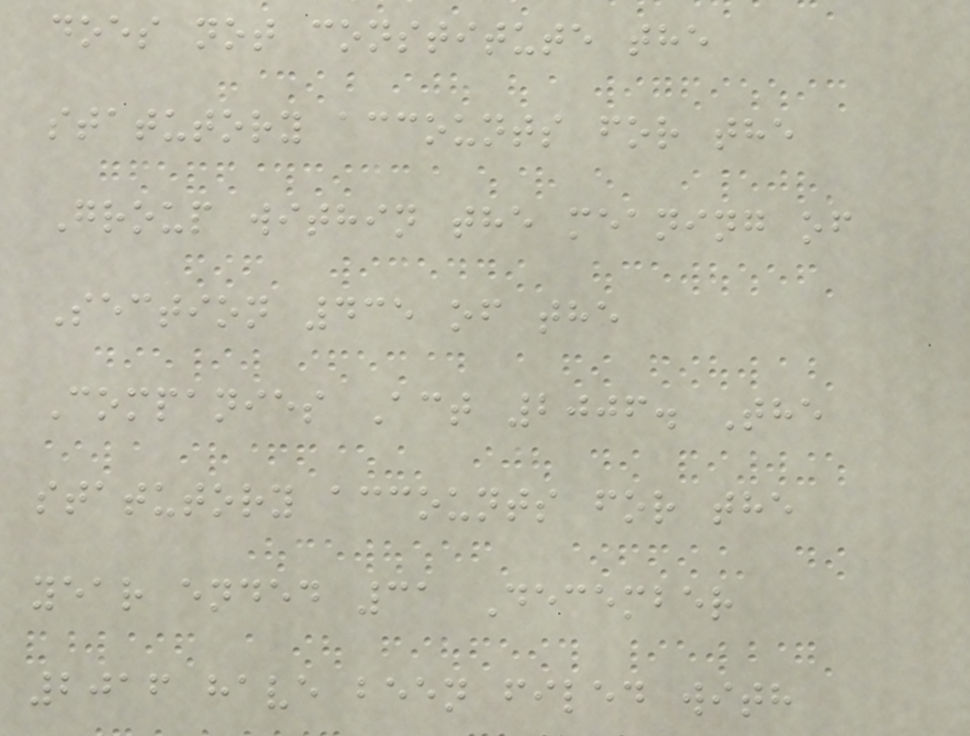does not constitute the
statutory accounts for the
Group within the meaning of
Section 435 of the
Companies Act 2006. The
statutory accounts for the
year ended 31 December
2016 have been filed with
